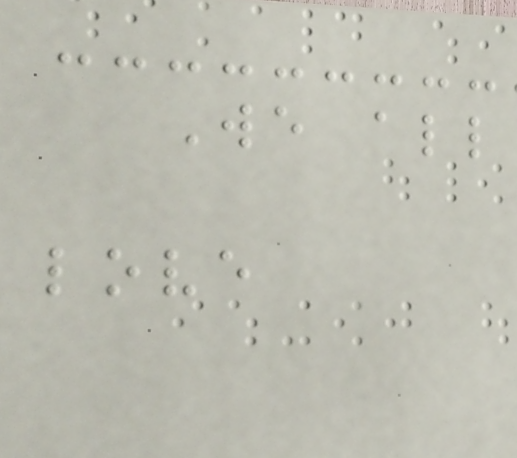We all
love
